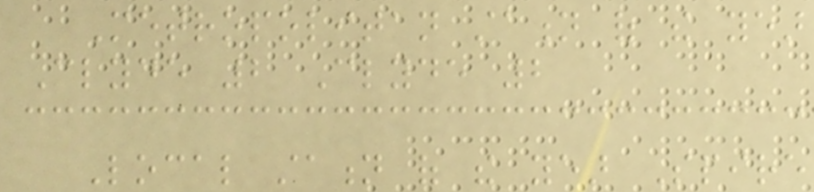Metropolitan station of the year
Clyde 2 Clyde 2
Local station of the year Spire
